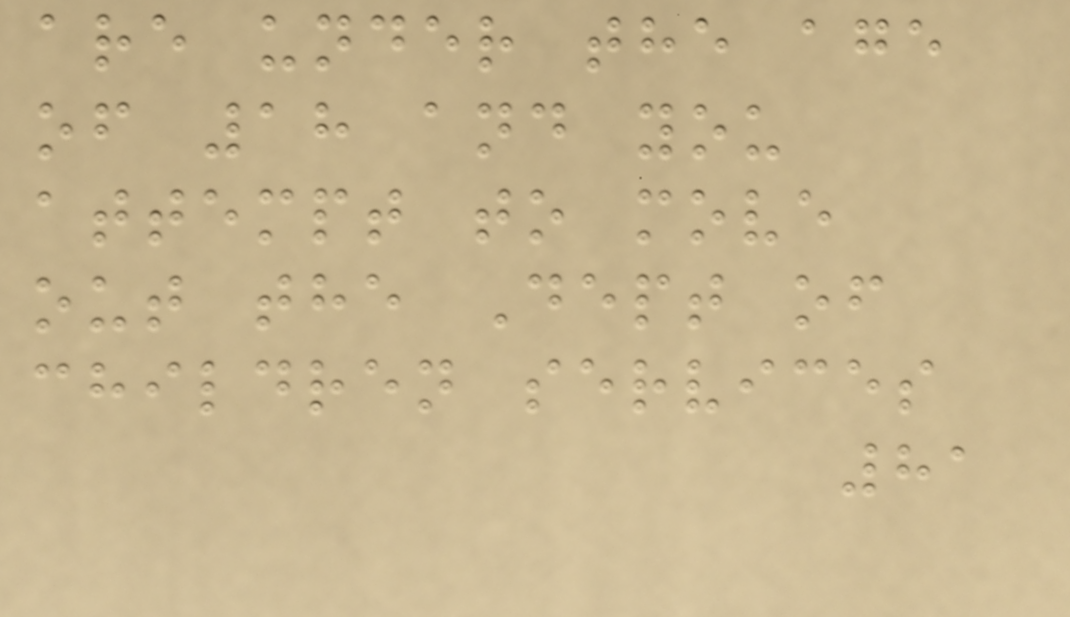are under the age
of 18 and you
attempt to move
out the Dept of
children services
81
